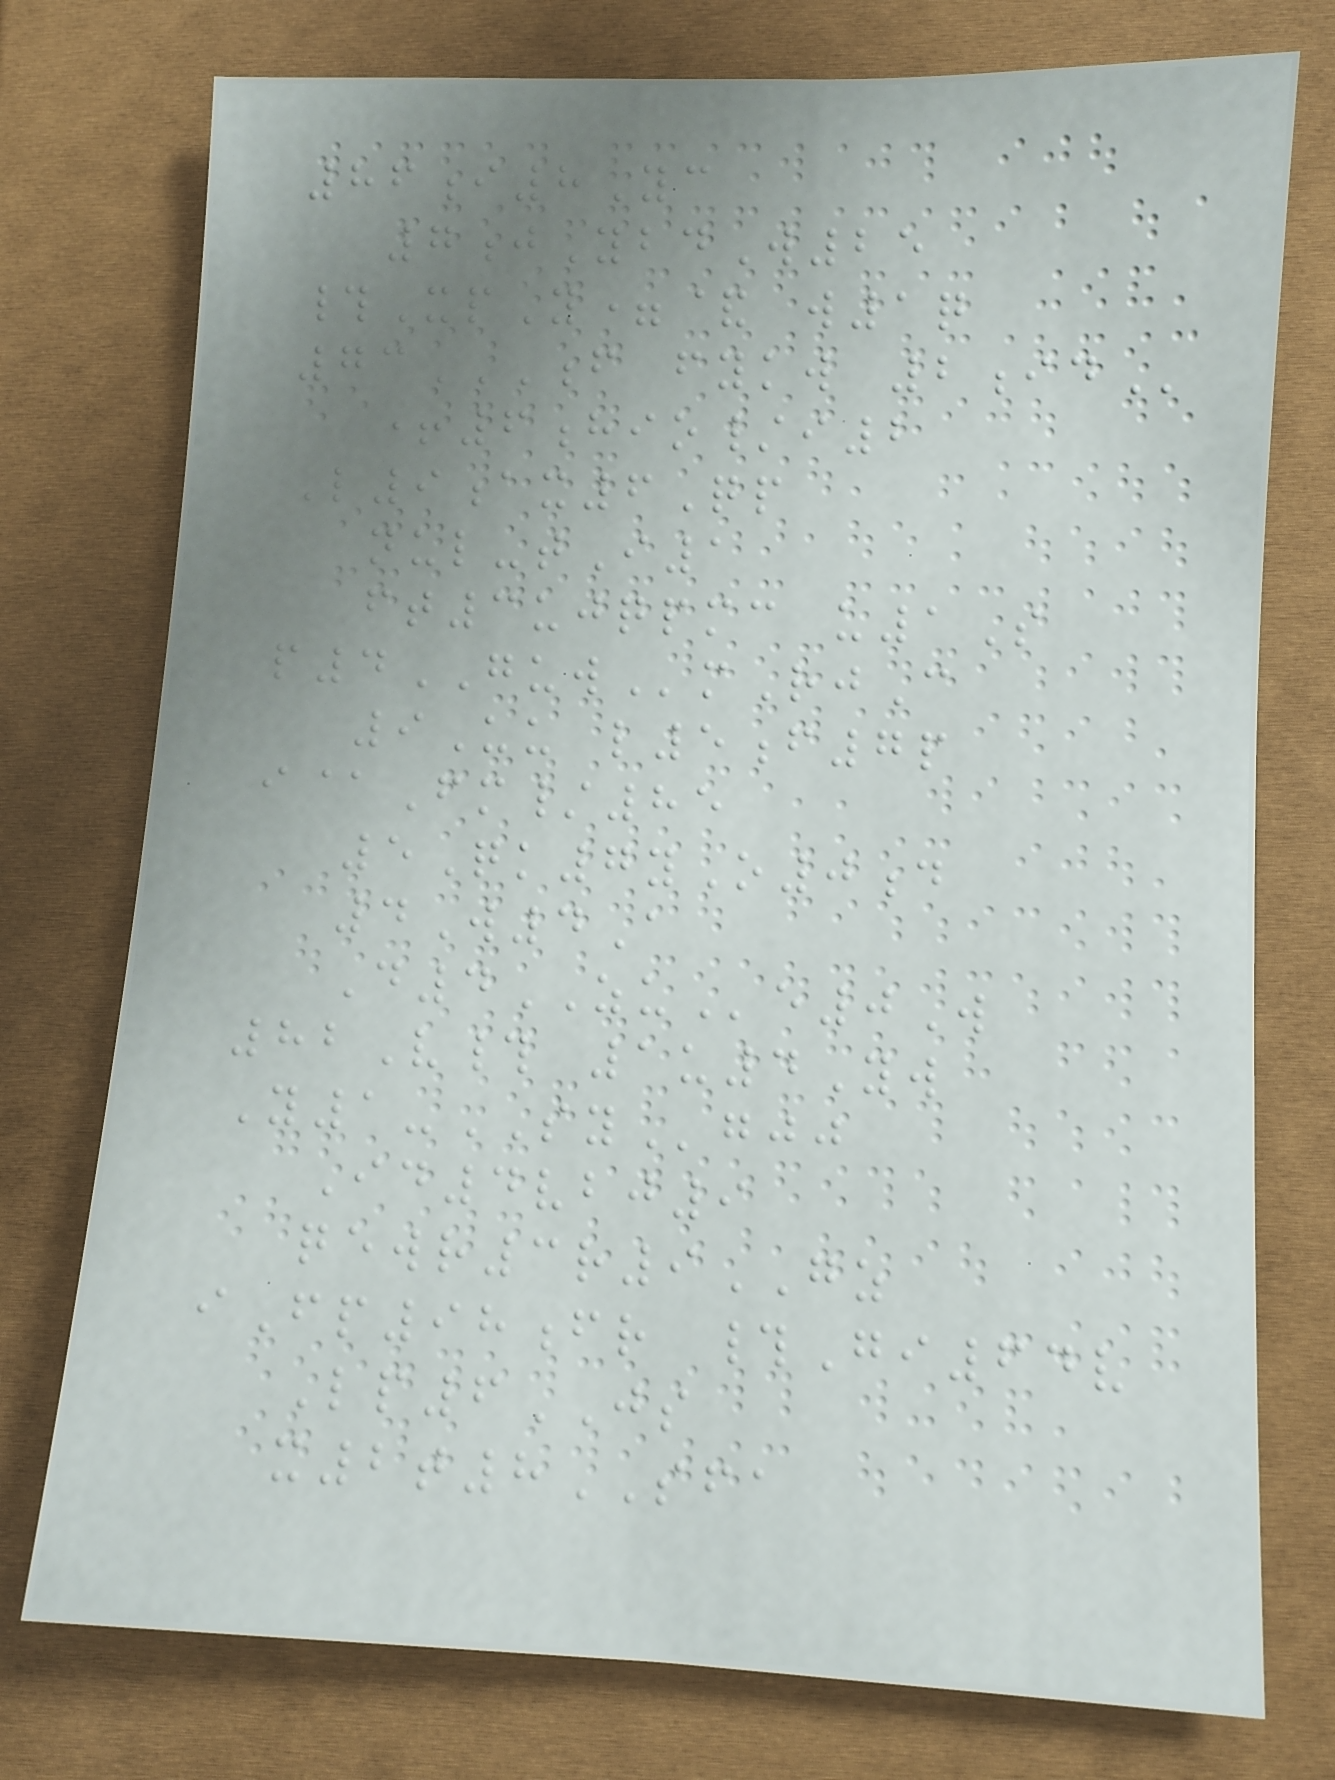86i8Yc
7jYbdW25
#XpY=& w1q
73F FYKW 2ID
+6hio/i2
L9ax6Qp
nul-tI1
ft3ujqpmc u1S
p4GUWmRjC
9Uu l5f7p
i@Fm/85
5Qk7yO0d
4W4A
D4ZUe0W
82V# 1u4Yw
Y1-SYgjj
Id4vbj9
qewr3r9GZ
iFp98fr #Gi64v
Lp6JS
x2t8SFA
